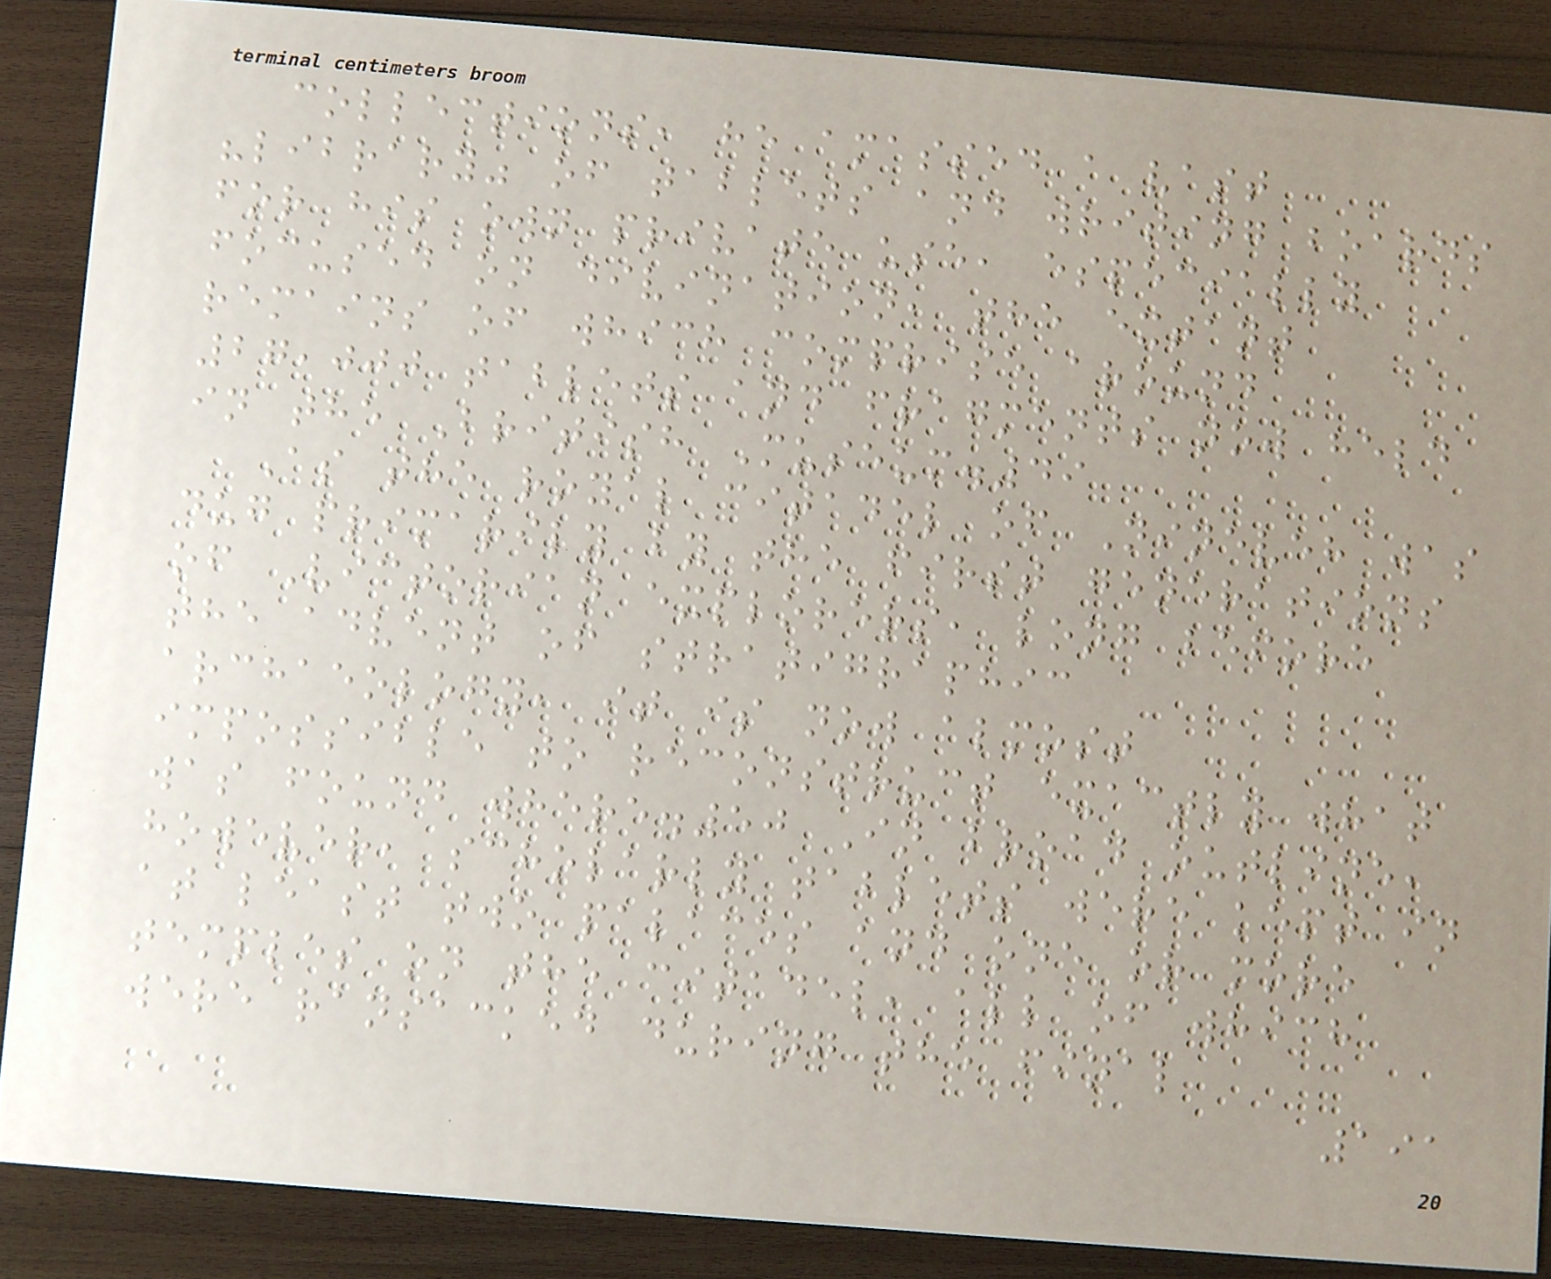collections, he amassed a vast
"library" of tablets and writing boards
for his own private use, especially
focused on divination, the extant
remains of which comprise around
27,000 tablets and fragments now held
in the British Museum.49
As the royal citadel of Nineveh was
dug primarily by the first generations
of Victorian explorers, long before
the advent of stratigraphic
archaeology, it is now almost
impossible to reconstruct exactly what
was found where.50 In broad outline,
however, scholarly tablets were kept in
at least two palaces and one or more
temples on the citadel, all of which
were ransacked during the final
191
